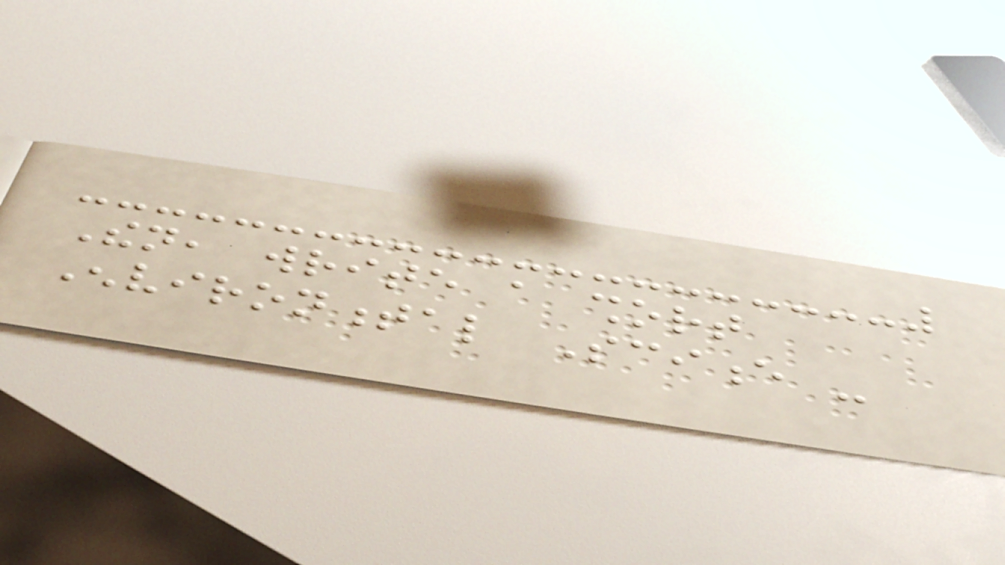Then, write a short
Environmental Science -
